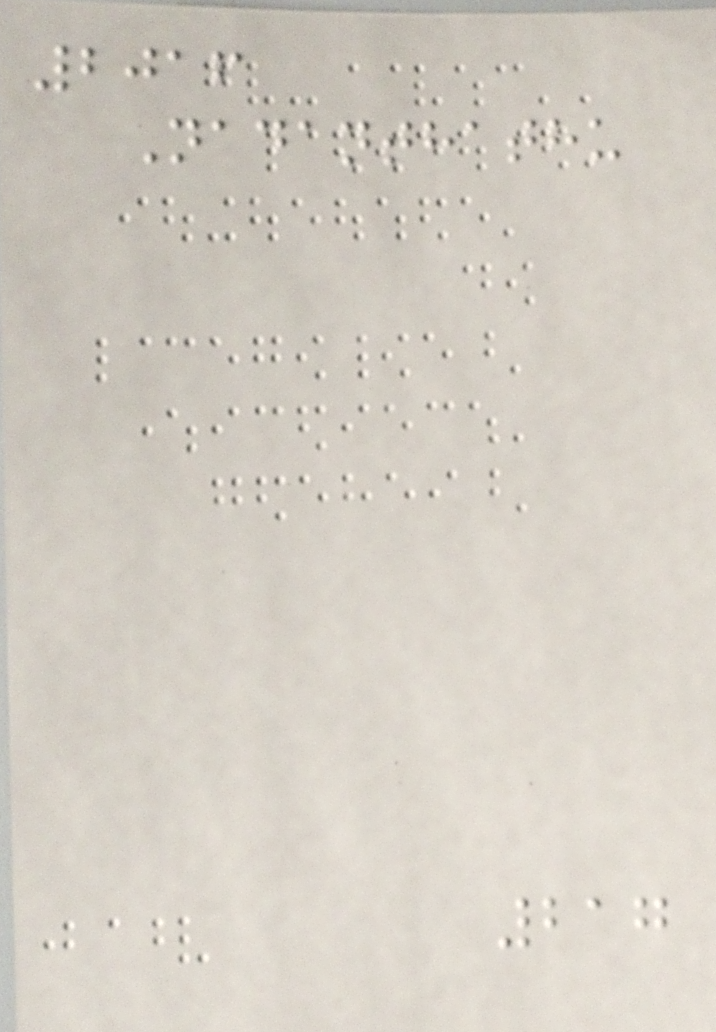2016
Nadanthathu
217
